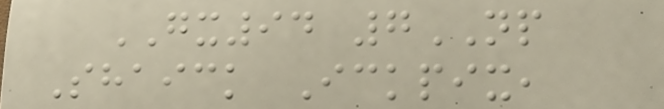GX94 7NP
Shaick Ickpix,
